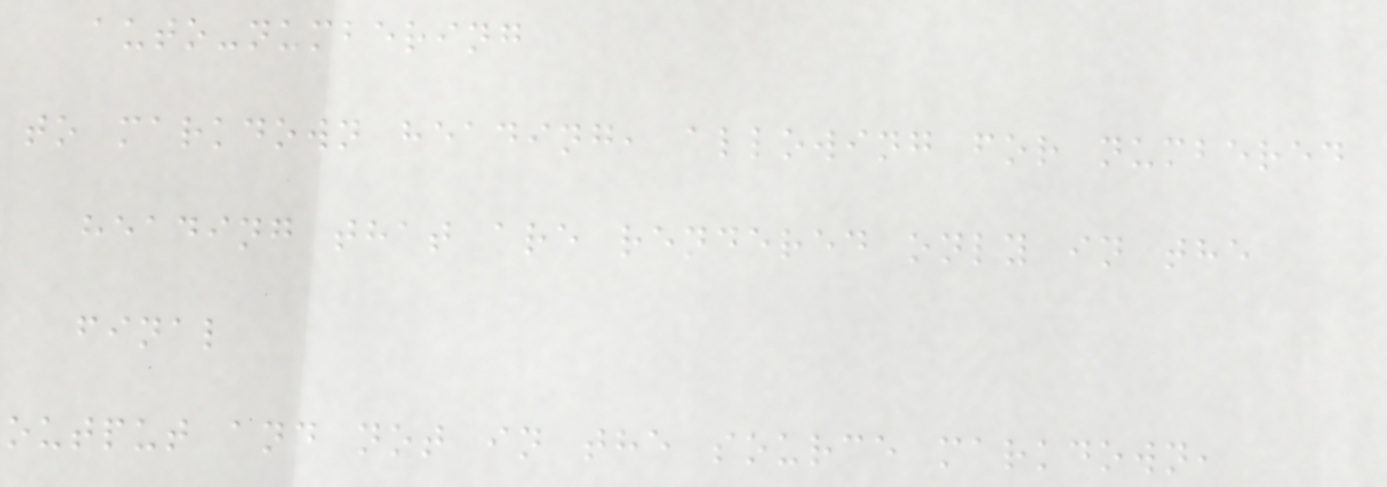auto-numbering
to markdown heading, allowing for numbered
heading that are rendered only in the
final
output and not in the source markdown,
